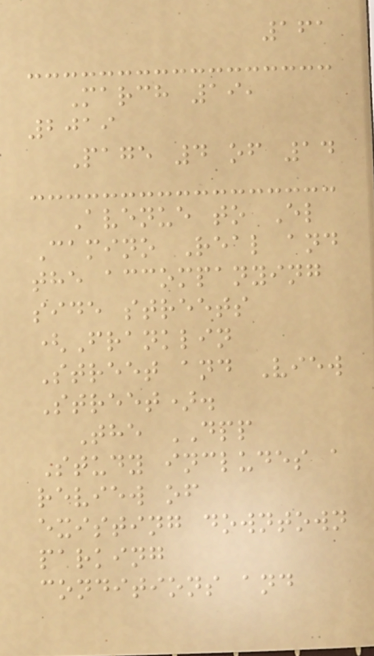161
March 19,
2019
Page 4 of 14
Avenue to El
Camino Real and
the accompanying
side streets
(Franklin
Street and View
Street).
The DPP
Study includes a
review of
existing downtown
parking
conditions and
